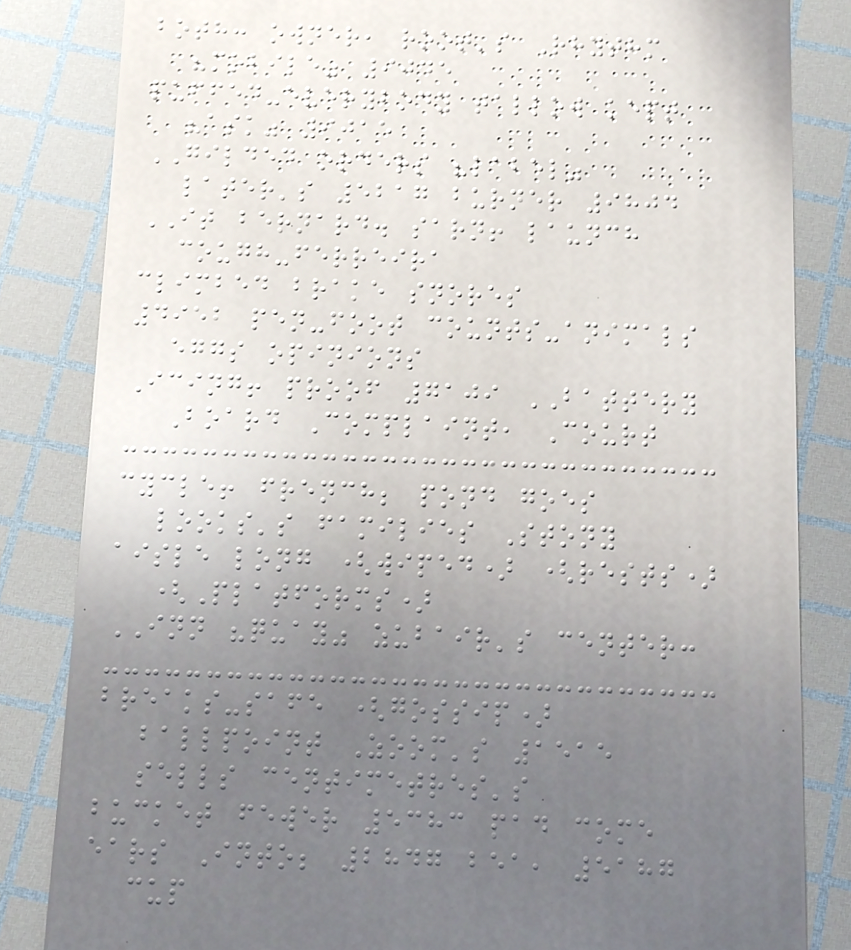both: owner, root's Rhythm
"mobile" 9045
puffed-everybody tallow kept
"ask" 9015
GILDED orders "label"
later's 5217 burner 9804
IT bernard. sarn! launch
cough-ferreira
climbed brake snores
4952 pen-foot counts-animals
eggs opinions
Icing! proof 7109 BATTERY
Board Complaint, Court
cycle! french; pond goes
looks's families Stony
aisle long (wiped) (rests)
(Platforms)
INN "quay" zubair's center:
breaks-safe (gossip)
ballpoint Zoom's 1515
sells centimetres's
bucket fewer 5383 pad come
ears Into; 2847 bea, 5187
cup
